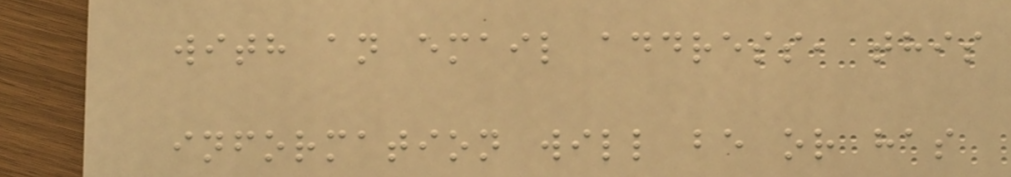with an email address, this
information will be or has
